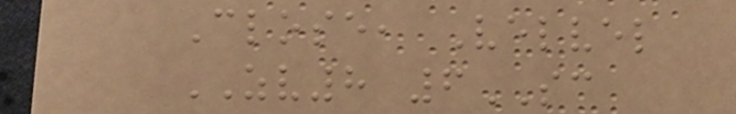Close, Velvel
ZV8 6SC
